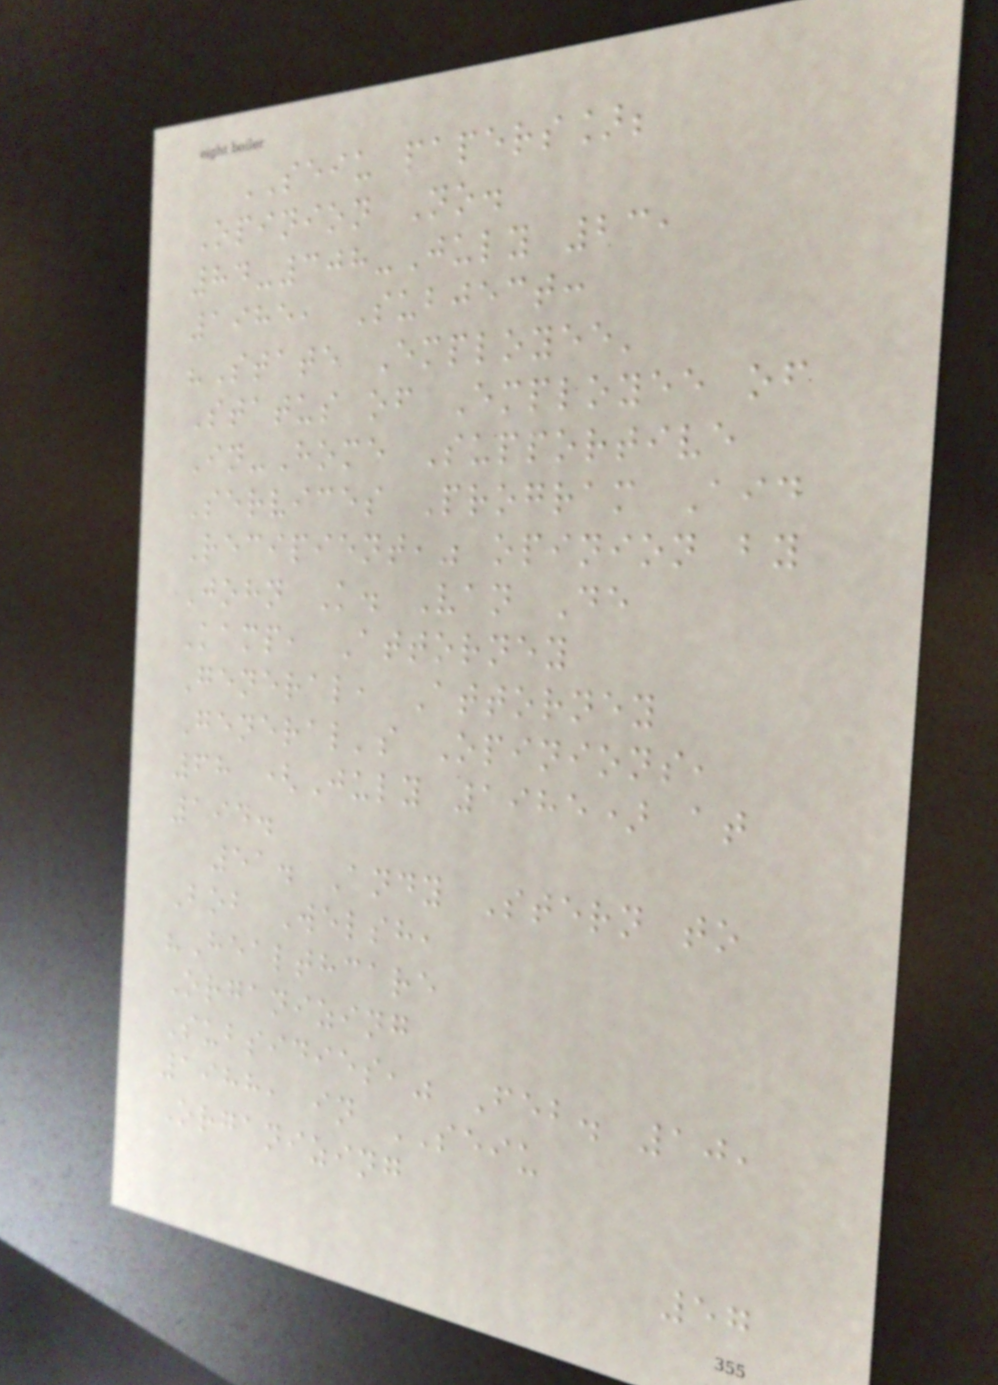SEIU papers];
Opinion No.
84-308-July 23,
1985, Subject:
"State Employee'
Status of Employee of
In-Home Supportive
Services Program Aid
Recipient," opinion by
John K. Van De
Kamp, Attorney
General, Attorney
General's Opinions,
68 (July 1985) at
194.
51. Andy Stern to
Bob Welsh,
"Healthcare
Organizing
Subsidies," Feb. 10,
1988, in SEIU
Organizing
57
